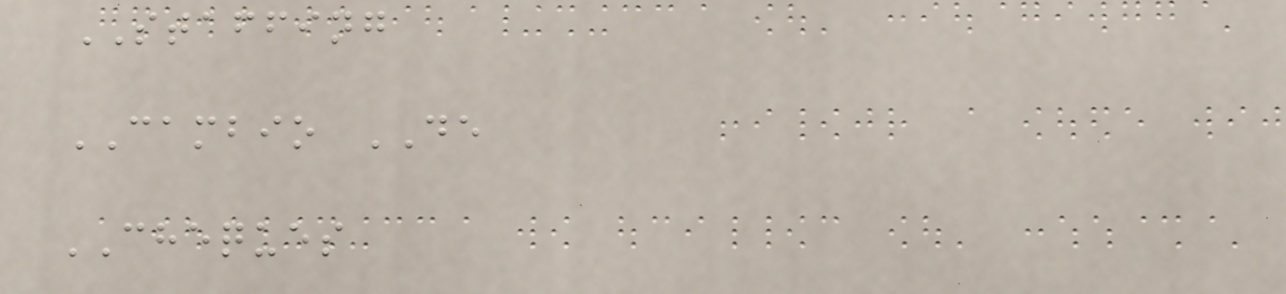STAFFING
CAMBIO DE
CHEQUES
